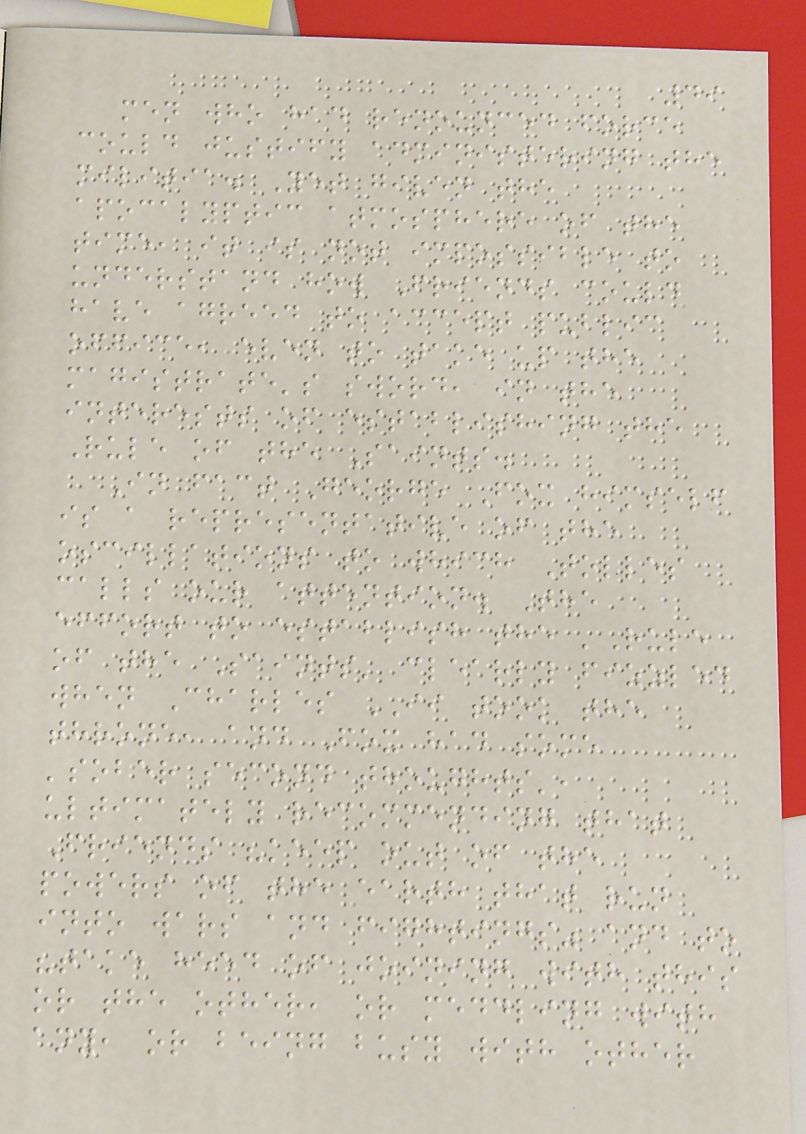49
men who had renounced force
could justify administering the
militia. Yet given the
apocalyptic atmosphere of the
time, it is not impossible to
understand how Friends could
have agreed to accept public
office, even to take up the
magistrate's sword, in the
interests of establishing the
Rule of the Saints.
In fact George Fox himself
is a representative of the
oscillations to which Tolles
calls our attention. The
effort to establish the 'Rule
of the Saints' clearly fizzled
when Charles II took the
throne, and Fox had some
'sober second thoughts',
ultimately recommending that
Friends "keep out of the
powers of the earth that run
into wars and fightings" and to
"take heed of joining with this
or the other, or meddling with
any, or being busy with other
